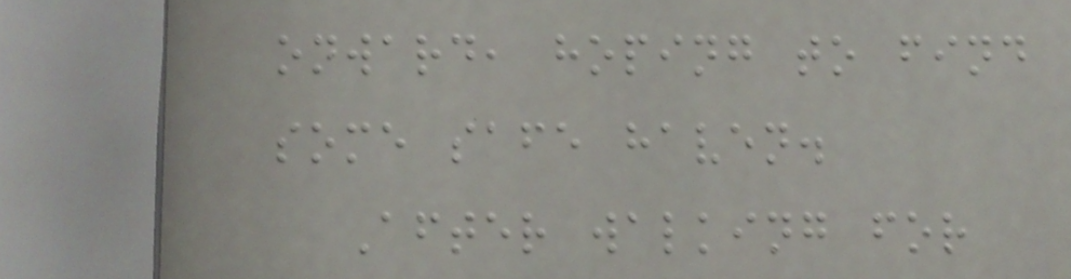onward, hoping to find
some safe haven.
After walking for
